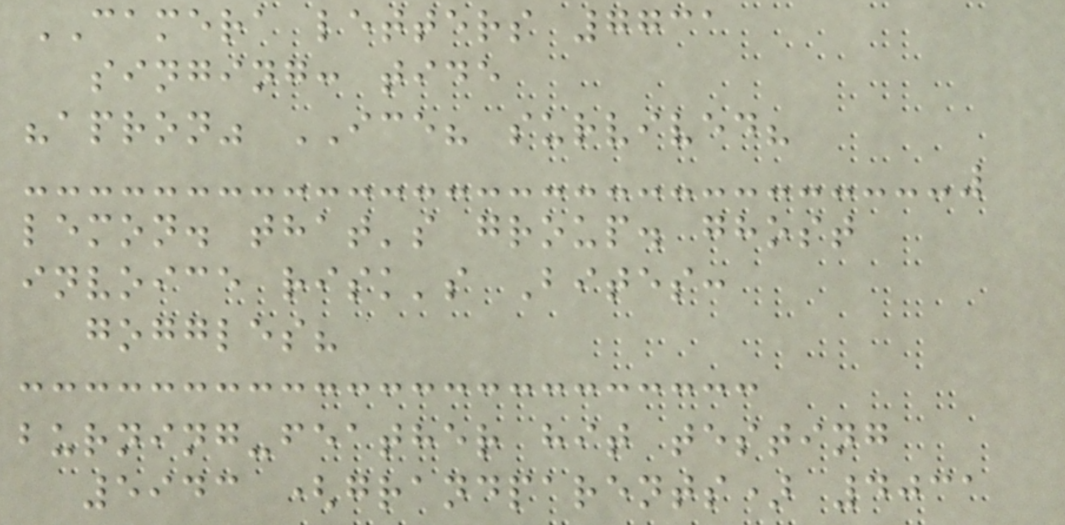CAMERA letters 7731
singing: tide
"apron" ICE? survived?
lemon. that's group. ghost
invoice risk's Bites:
goggles?
burning-feather hit testing
5943 (grandparents) 4031
